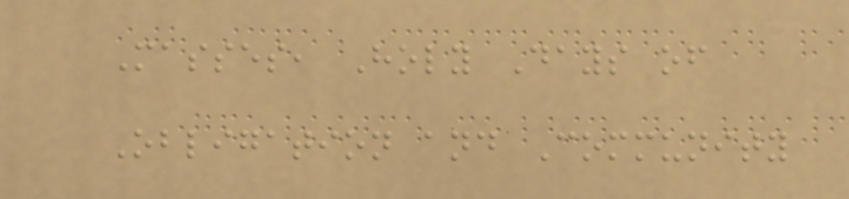Masses, Holy Days of
Obligation and Community
